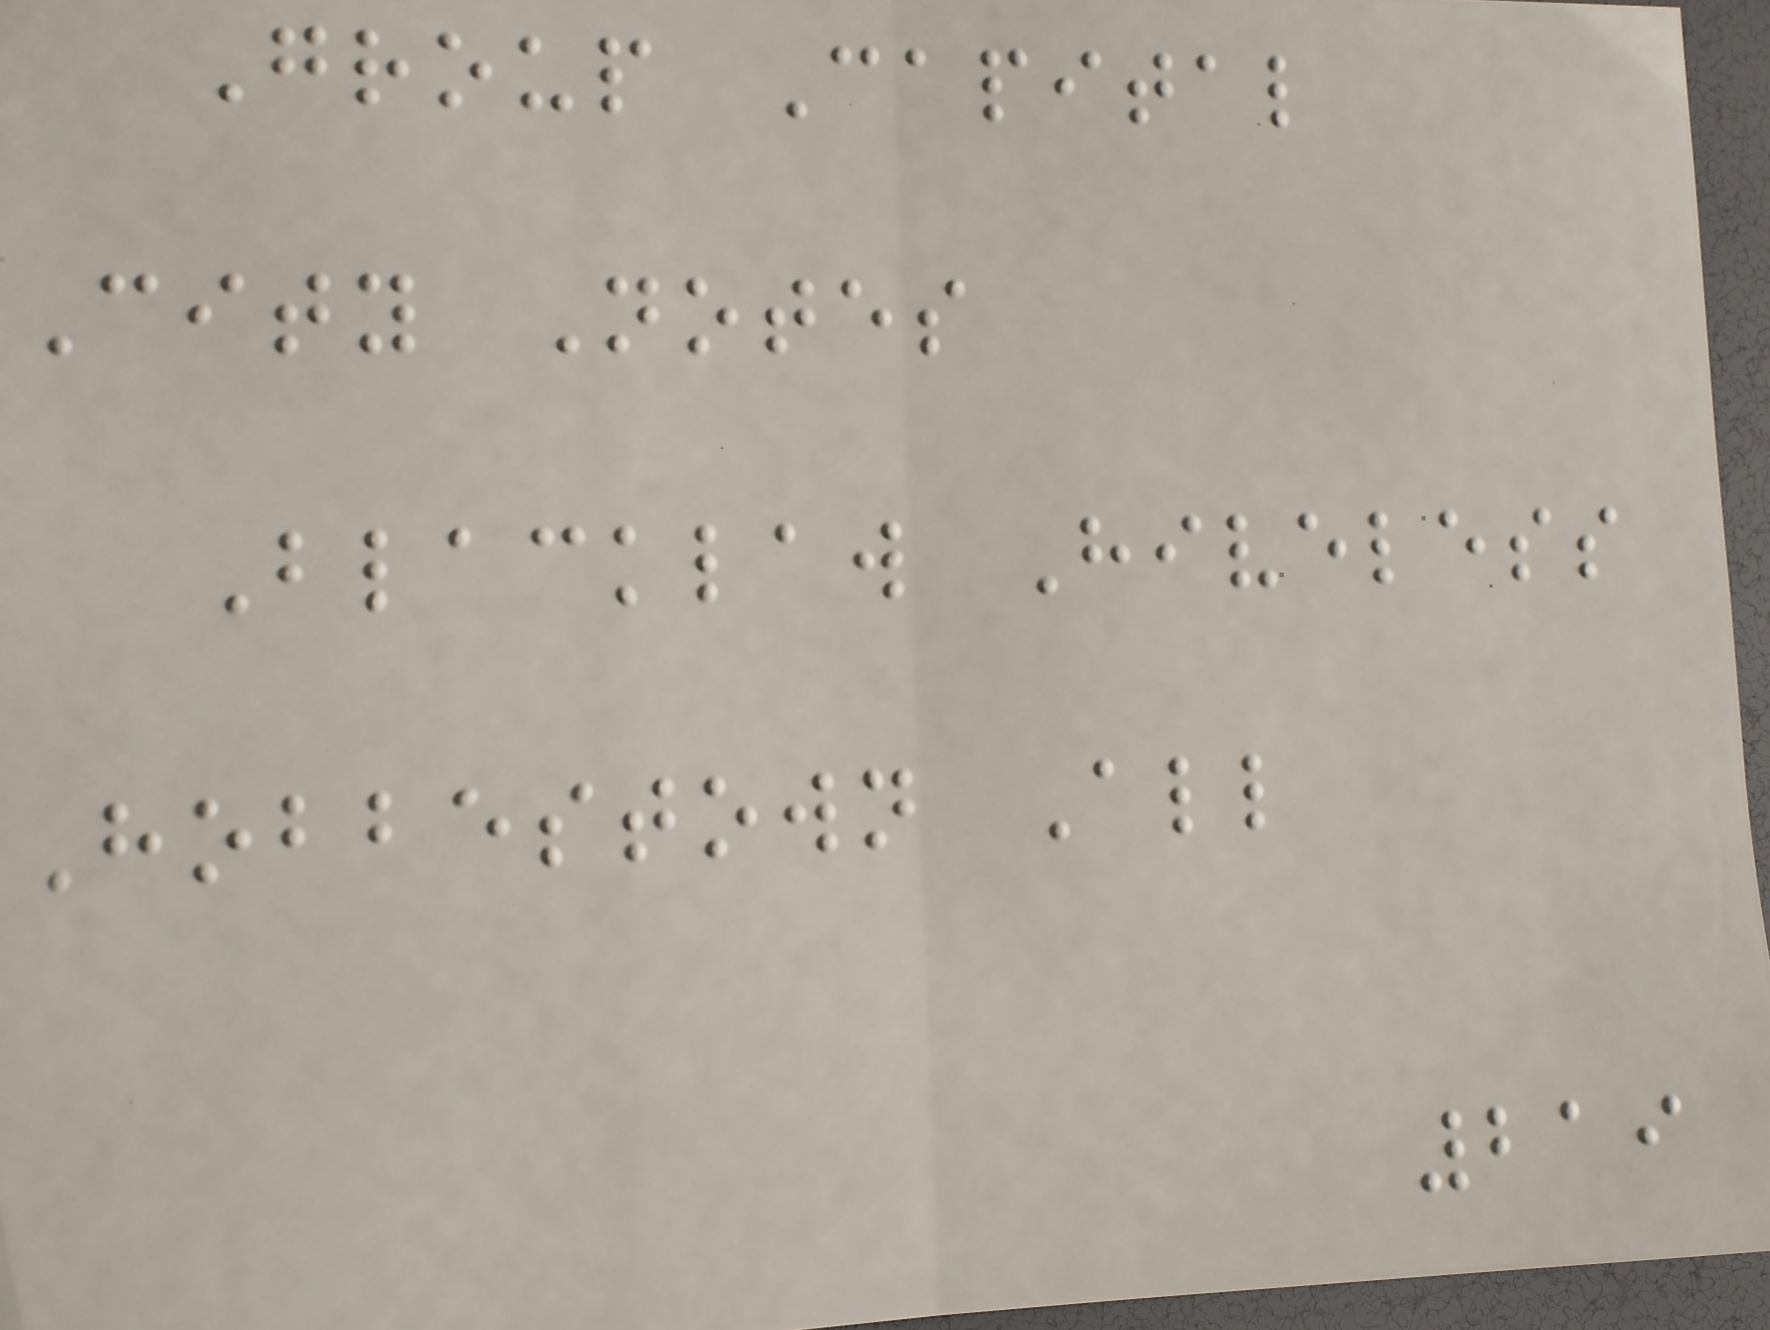Group Capital
City Notes
Blacklaw Hiveless
Hobbestown All
219
